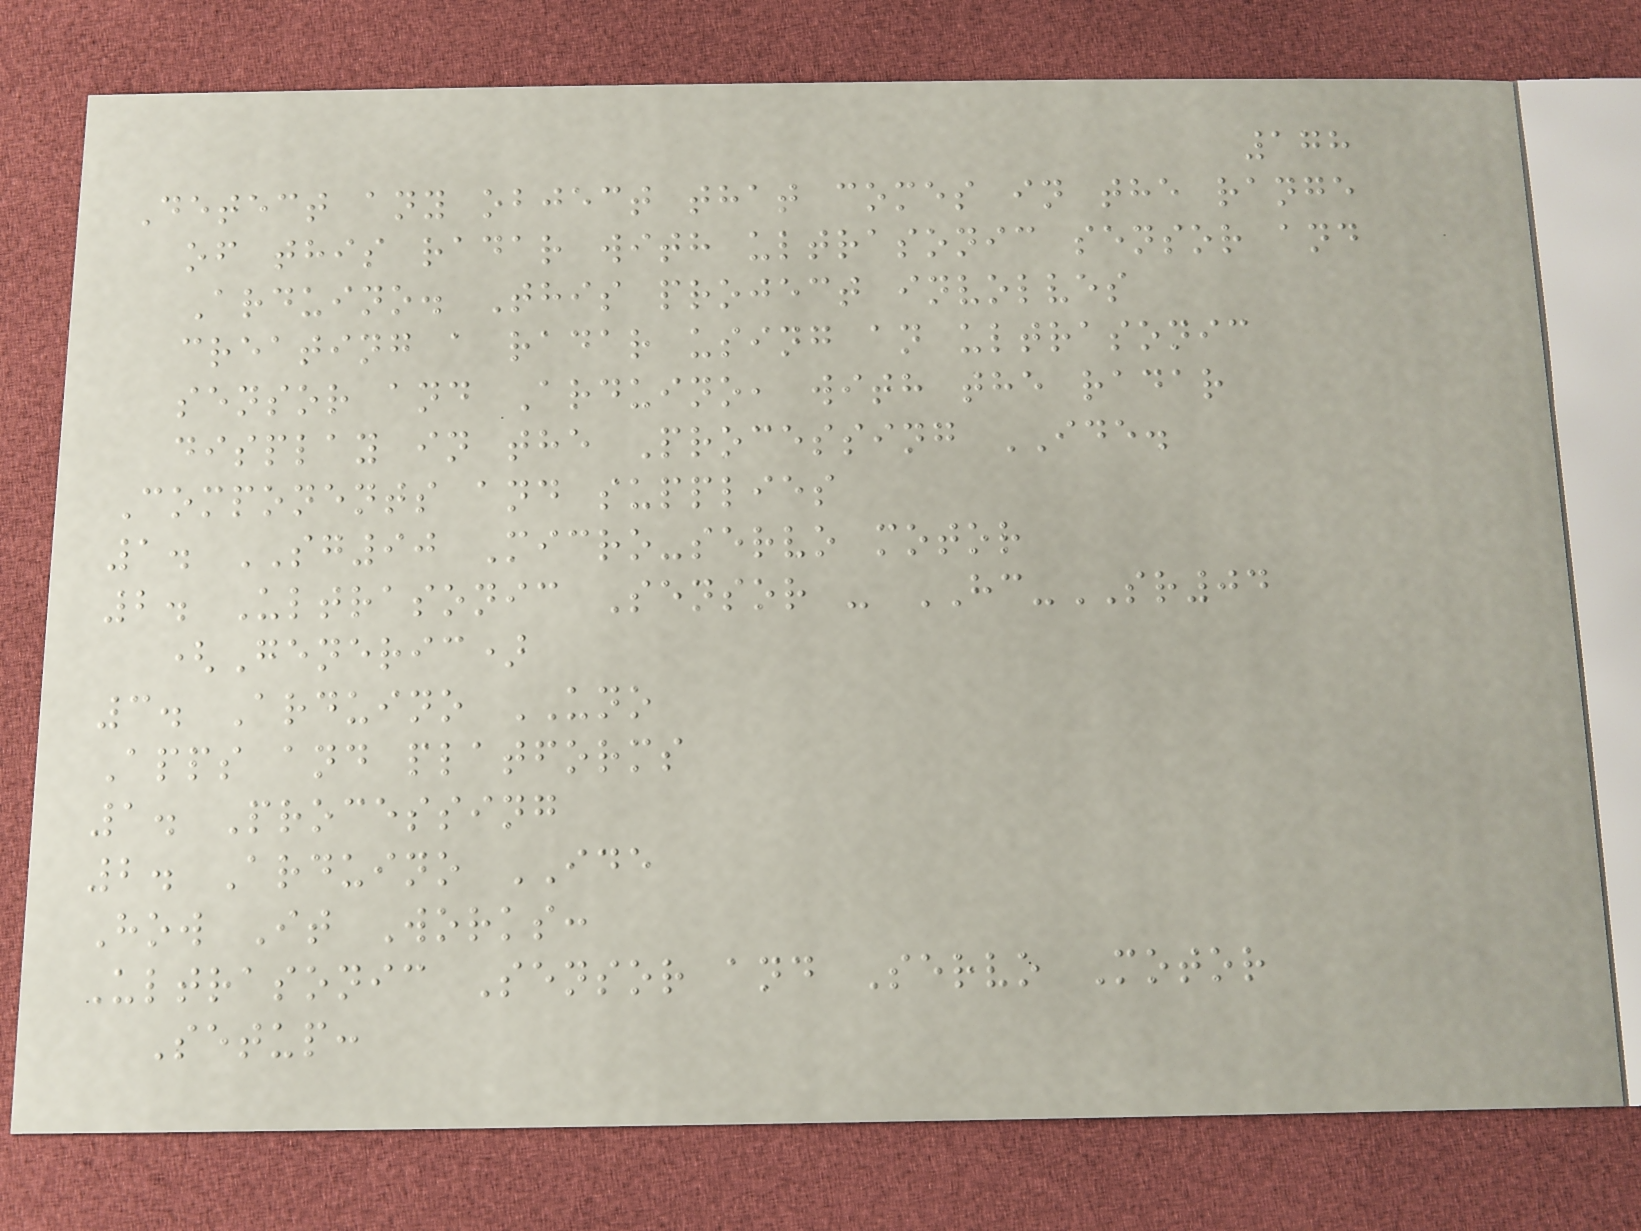178
Detect any object that comes in the range
of this radar with ultrasonic sensor and
Arduino. This project involves
creating a radar using an ultrasonic
sensor and Arduino, with the radar
display in the Processing IDE.
Components and supplies
1. SG90 Micro-servo motor
2. Ultrasonic Sensor - HC-SR04
(Generic)
3. Arduino UNO
Apps and platforms
1. Processing
2. Arduino IDE
How It Works:
Ultrasonic Sensor and Servo Motor
Setup:
